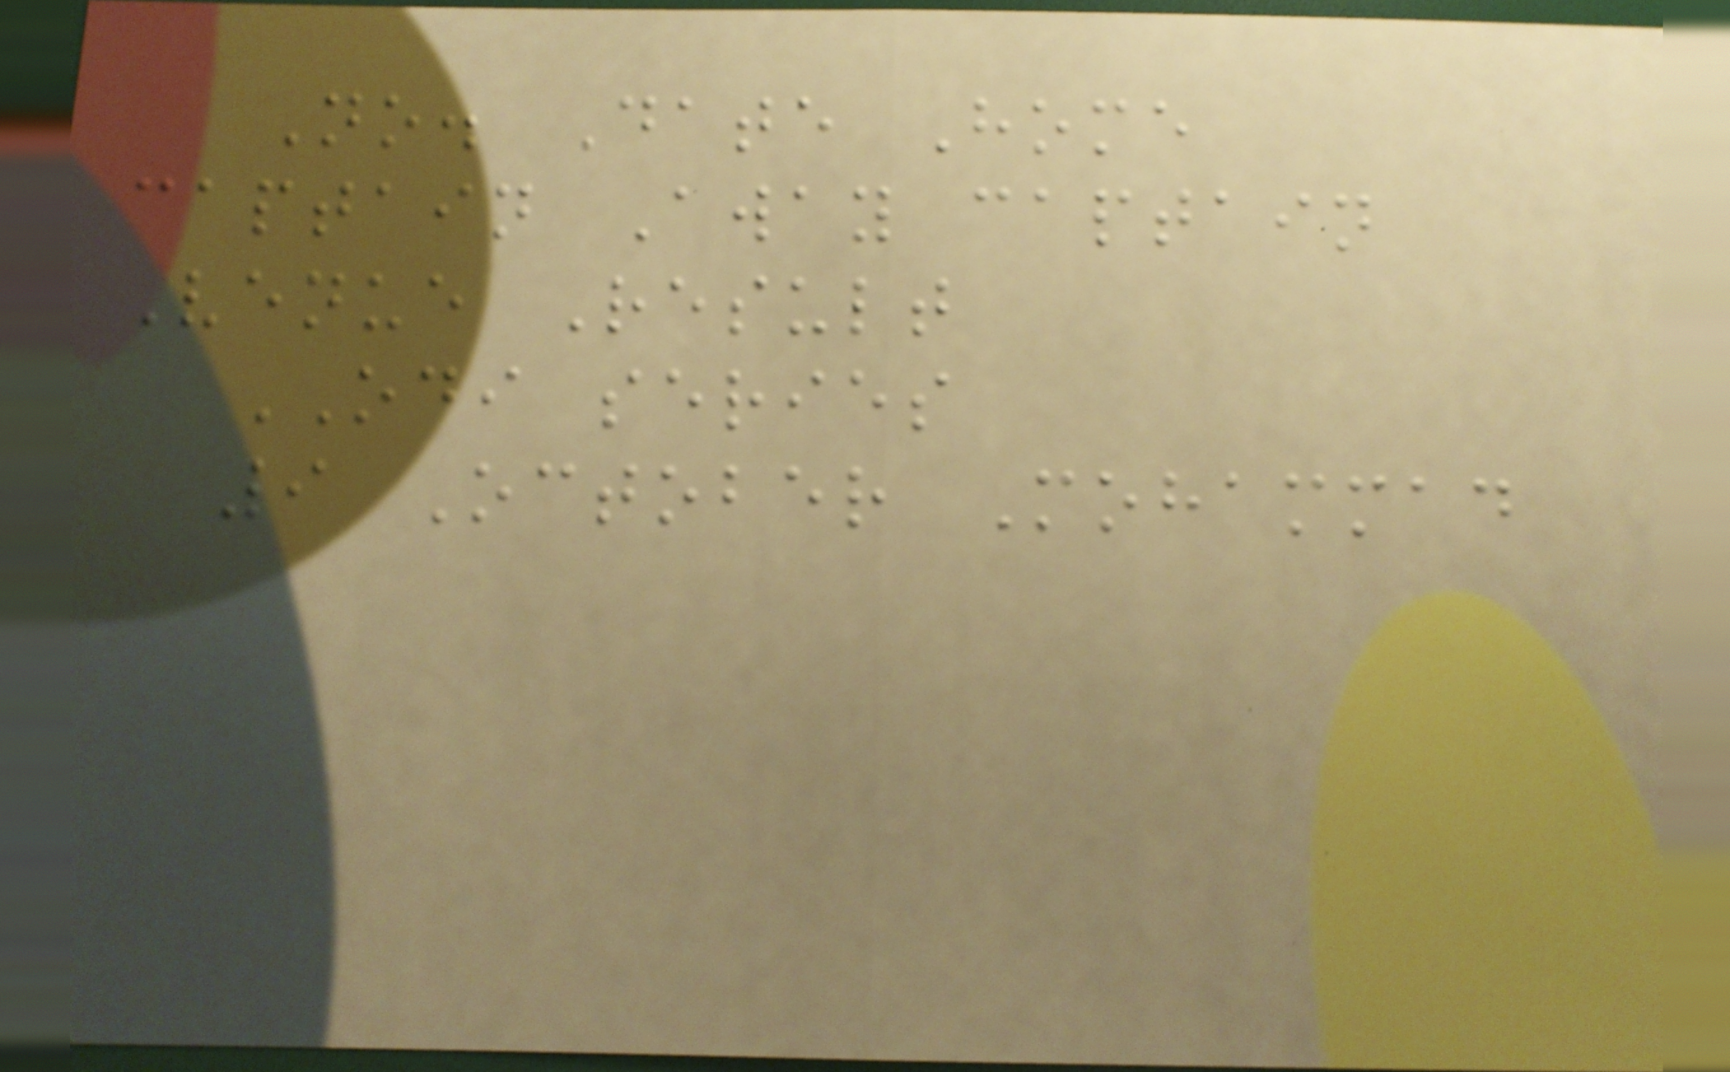No. Date Home
captain Away captain
Venue Result
ODI series
9 October Mohammad
